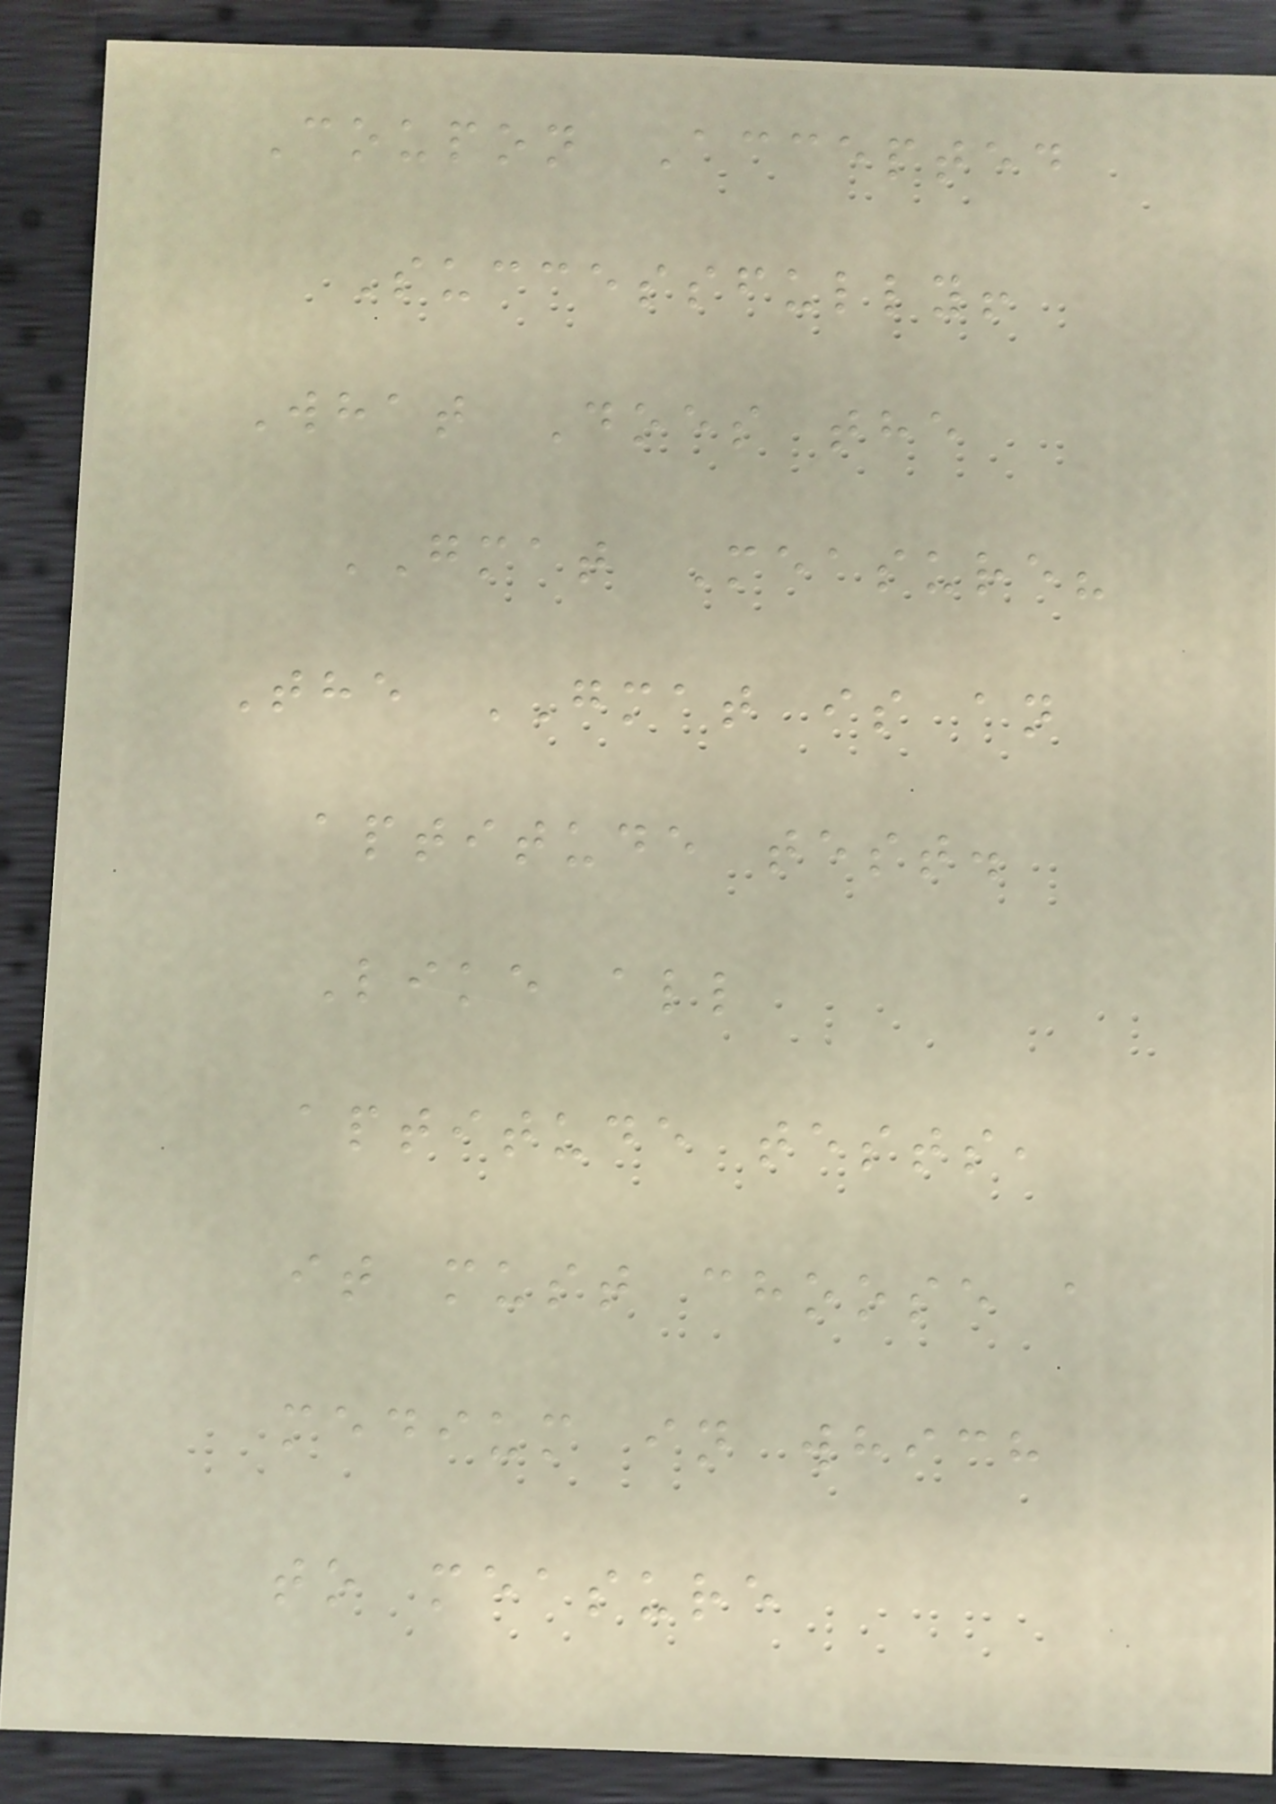Coupon Accepted
Successfully!
What Does the
GMAT Measure?
The GMAT is an
aptitude test.
Like all
aptitude tests,
it must choose a
medium in which
to measure
